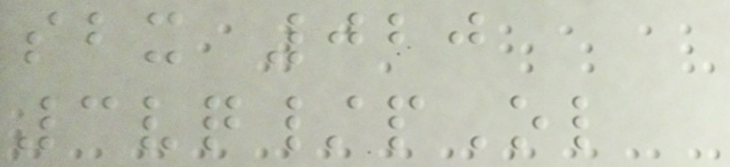sbx 020
3vq/pOl
